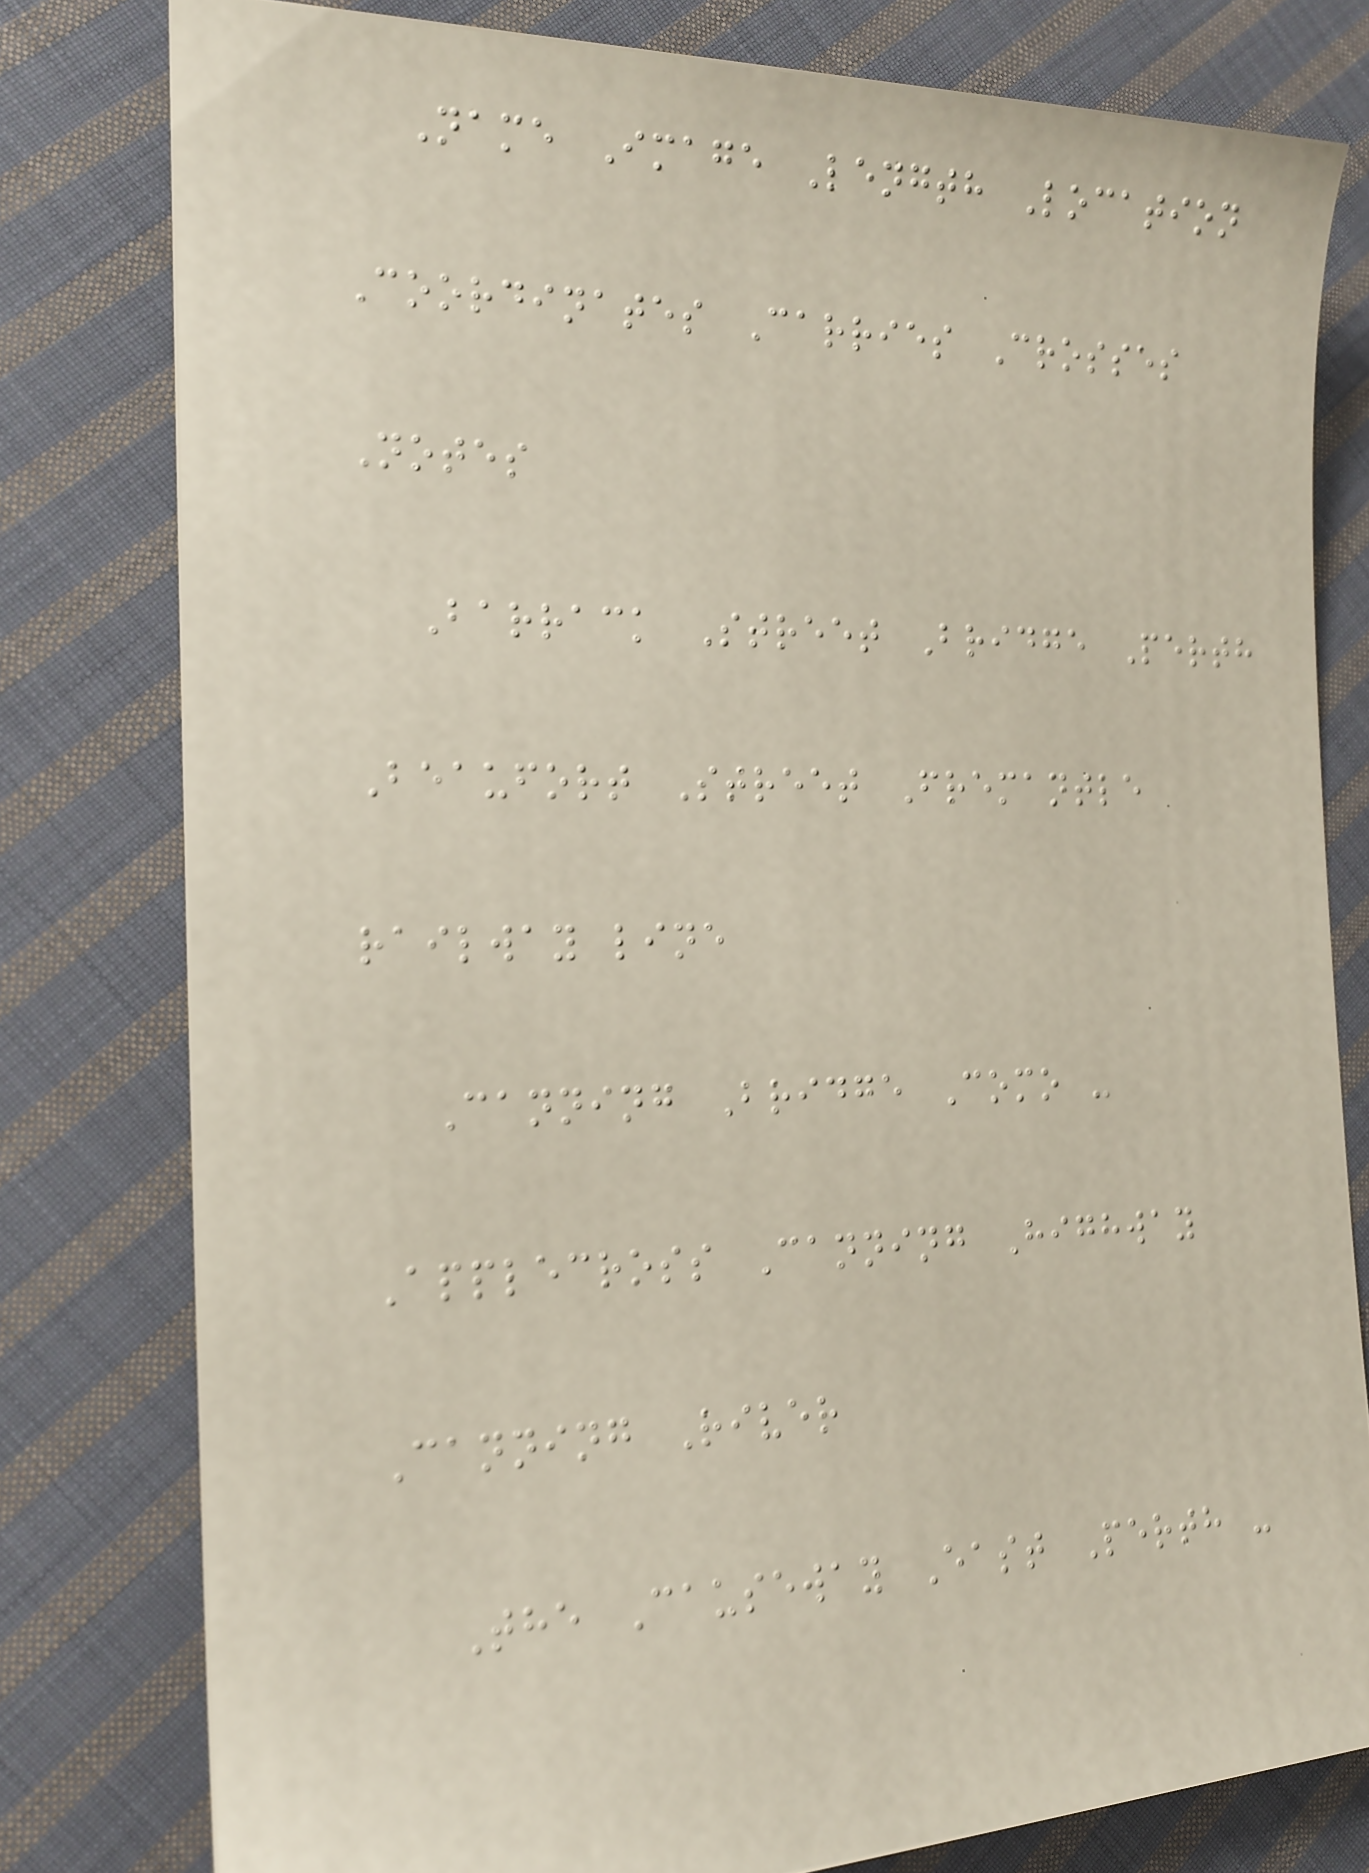Name Image Length Location
Coordinates Carries Crosses
Notes
Barrack Street Bridge Perth
Beaufort Street Fremantle
railway line
Canning Bridge Como -
Applecross Canning Highway
Canning River
The Causeway East Perth -
